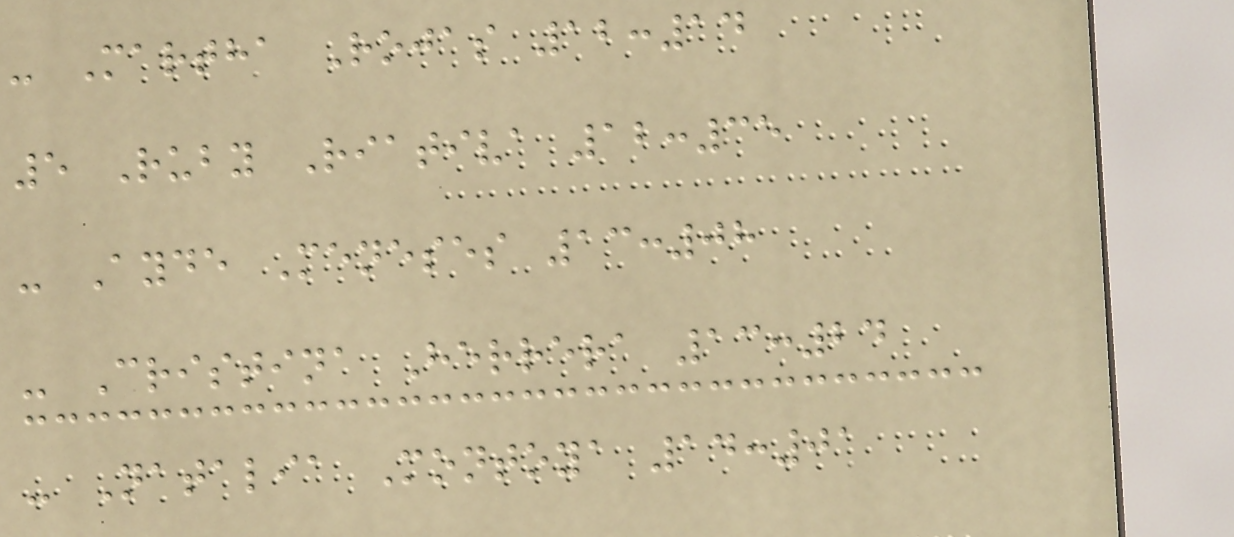- Martha Rojas 12:14
5 Ruby Riativa 12:35
- Ayde Meneses 13:08
- Cristina Herrera 13:24
- Natalia Montoya 14:01
